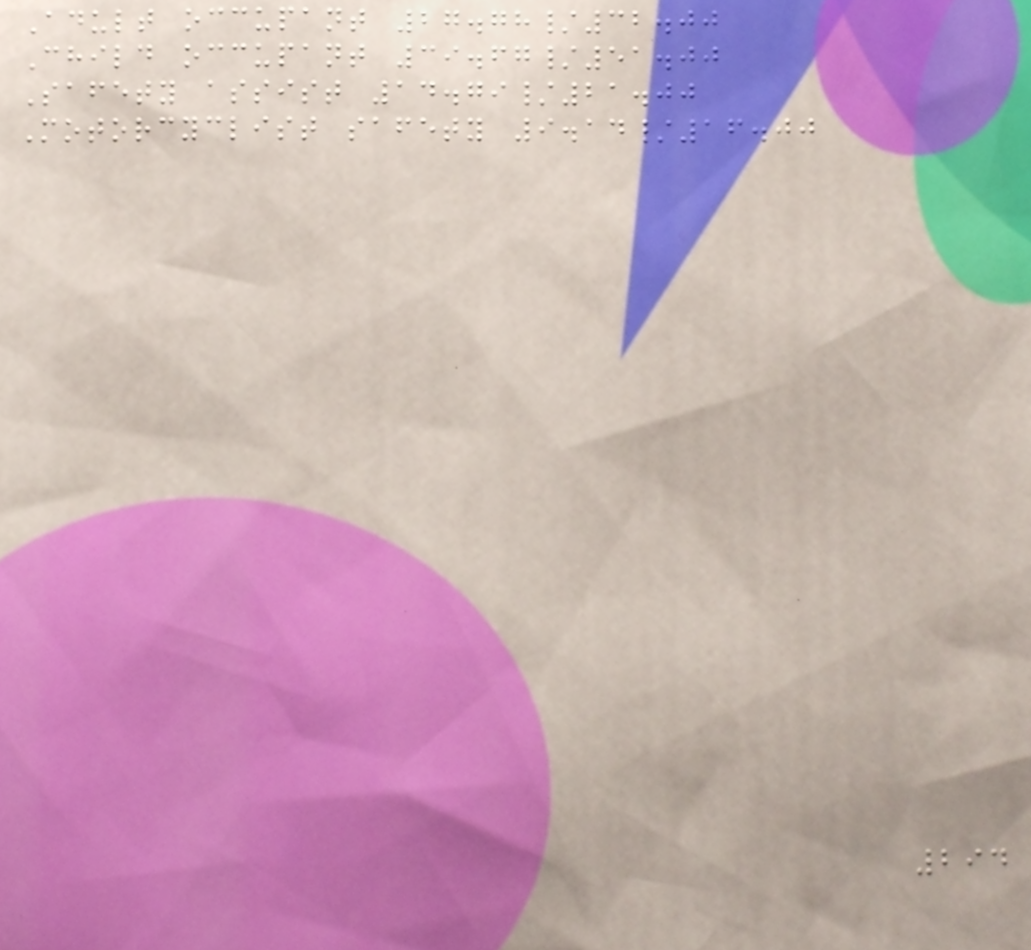Adult occupant 27.78/32.00
Child occupant 39.67/51.00
Safety assist 14.79/21.00
Motorcyclist safety 9.14/16.00
294
